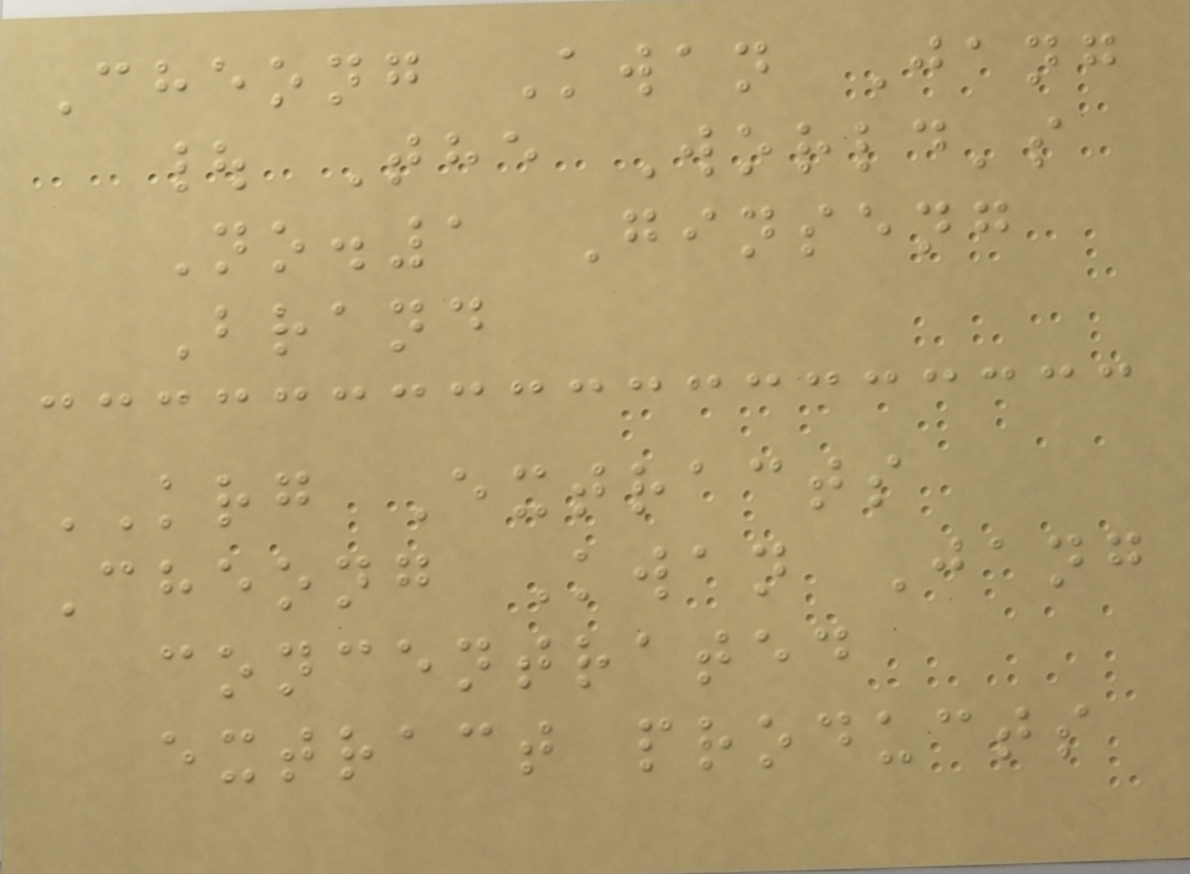Cheong Kwan Jang
| The World's
No.1 Ginseng
Brand
KRG Extracts
Cheong Kwan Jang
concentrated
extract products
